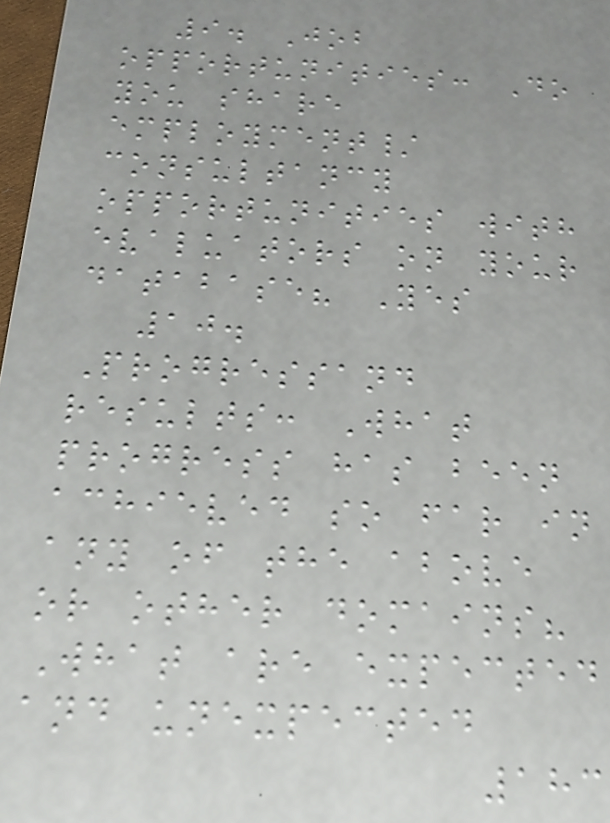9. Job
opportunities: Do
you share
employment/
consultancy
opportunities with
evaluators on your
database? Yes
10.
Progressand
results: What
progress has been
achieved so far in
any of the above
or other domains?
What are expected
and unexpected
183
